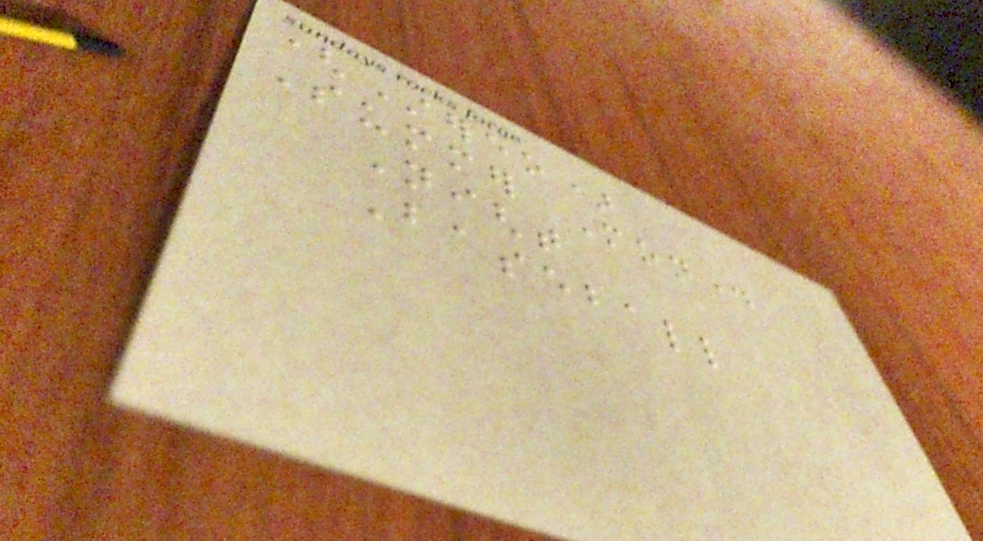(Stereo)
Summer Monday
Night
Baseball
